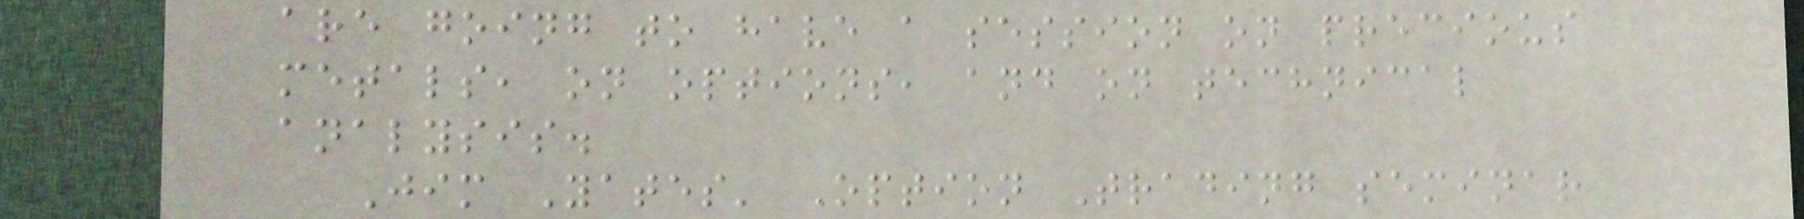are going to have a session on precious
metals, on options, and on technical
analysis.
Jim Yates' Option Trading seminar
